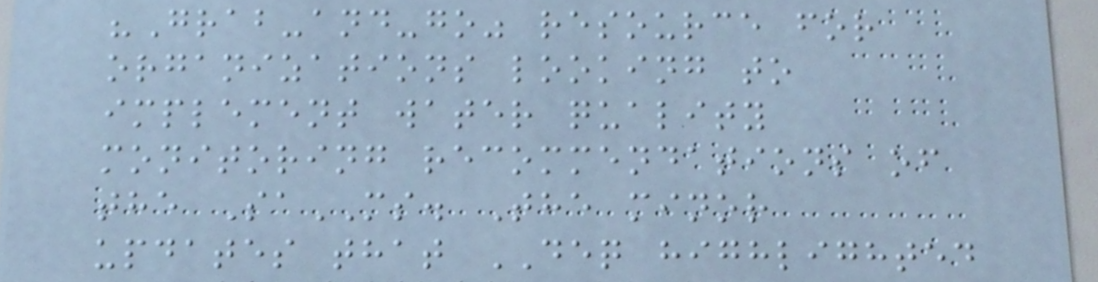"Grab-and-go" resource for
organizations looking to
implement water quality
monitoring recommendations of
the SaMS. The minor
updates that DEQ highlighted
